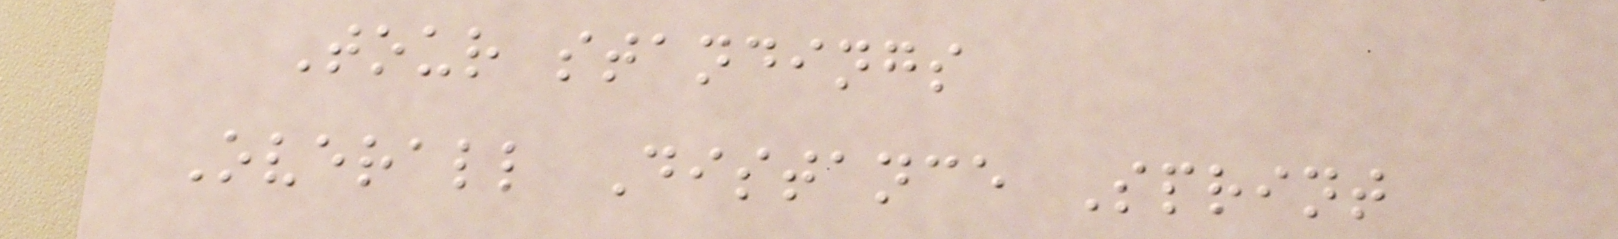Tour standings
Overall Distance Sprint
